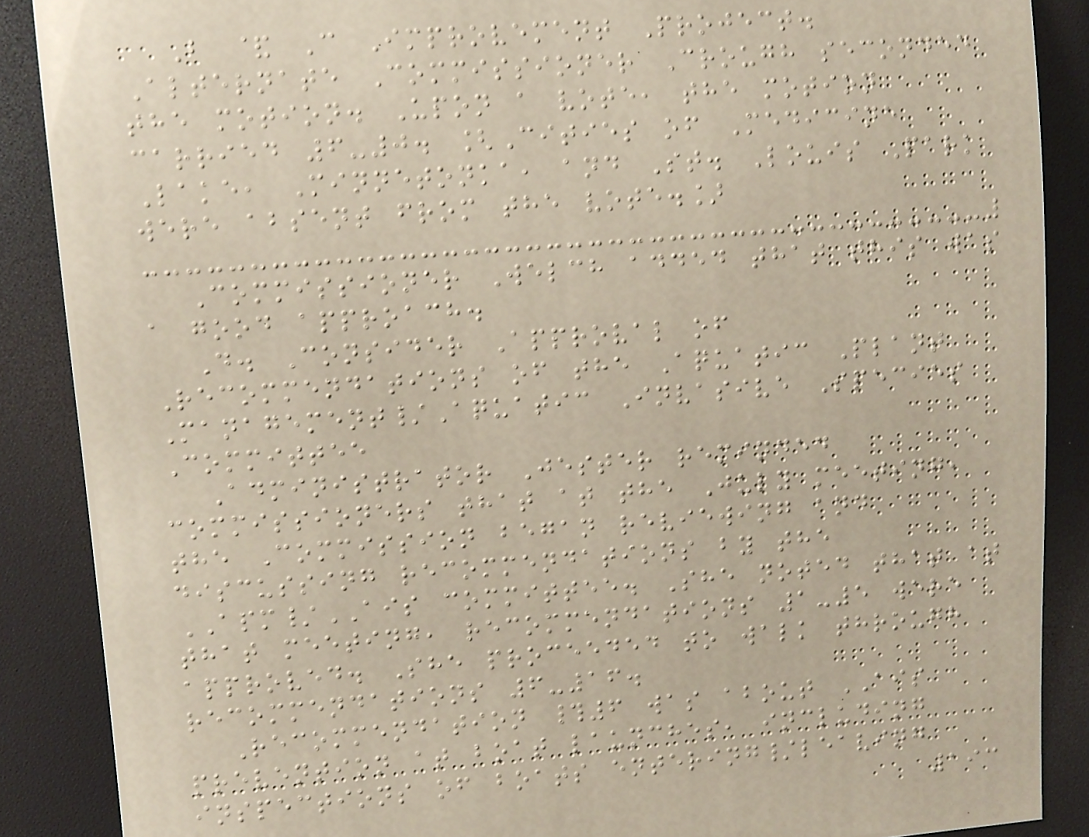B & C Improvement Project.
Alternate Commissioner Crough seconded
the motion. Upon a vote, the motion
carried 6-0. [Cities of Medicine
Lake, Minnetonka, and St. Louis Park
were absent from the vote.]
Commissioner Welch added that this was
a good approach.
D. Consider Approval of
Recommendations of the Aquatic Plant
Management/Aquatic Invasive Species
Committee
Administrator Jester reminded
commissioners that at the July meeting,
the Commission began reviewing and
discussing recommendations by the
APM/AIS committee. She noted that at
that meeting, recommendations 1-5 were
approved. She proceeded to walk through
recommendations 6-16.
Recommendation #6 was about AIS
prevention at boat launches, including
inspections of boats entering/leaving
193
